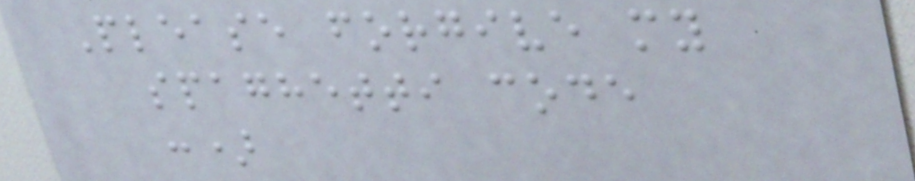Please forgive my
spaghetti code
:)
